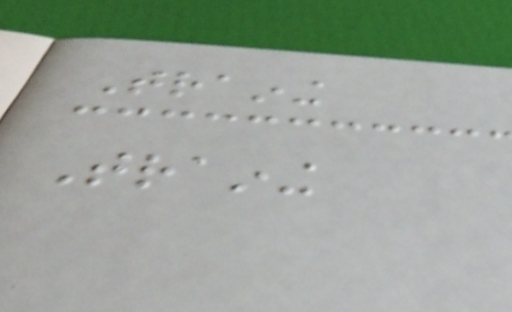Training
Training
